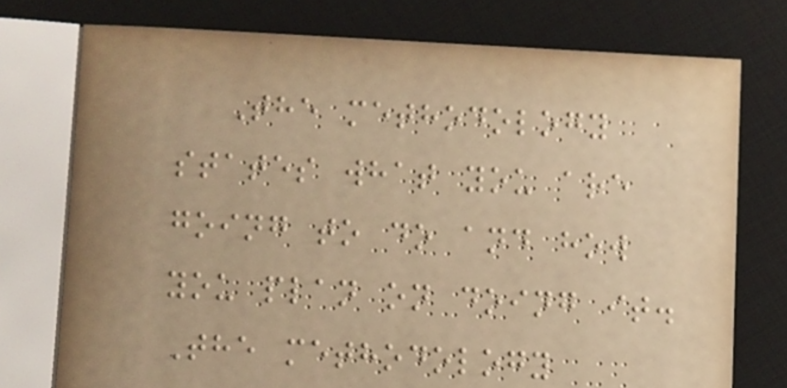The methodology
states what you are
going to do and how
you plan on doing it.
The methodology
